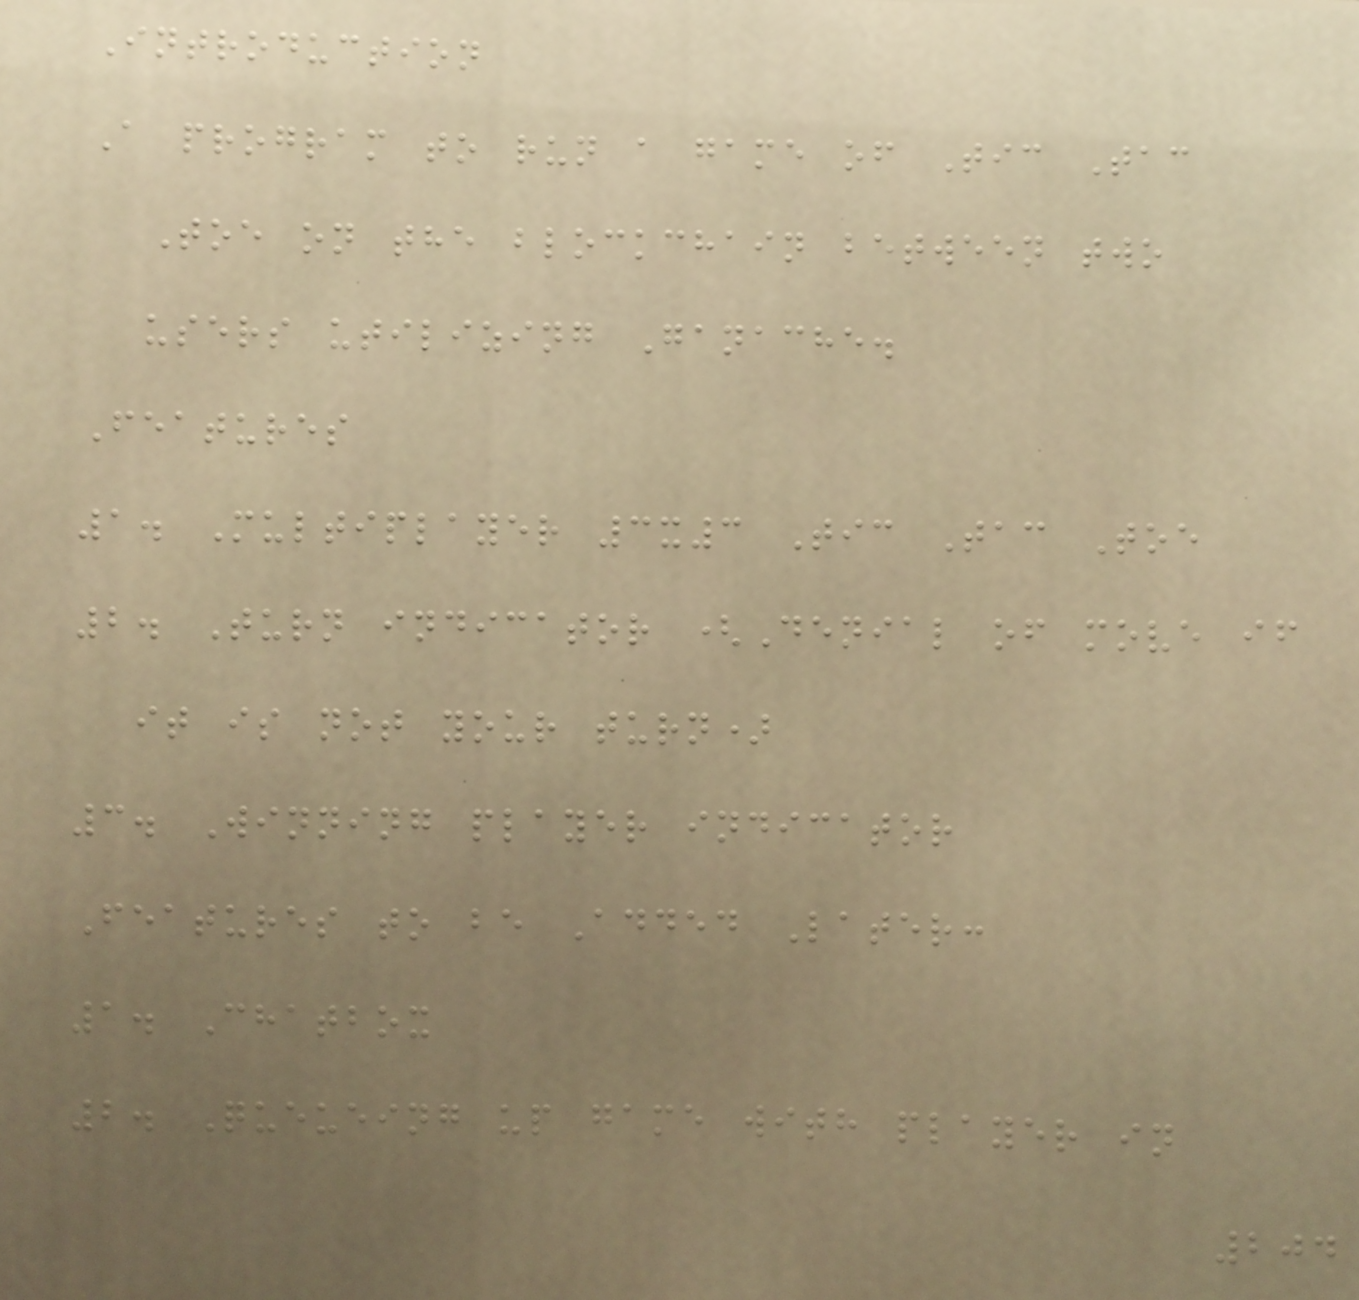Introduction
A program to run a game of Tic Tac
Toe on the blockchain between two
users utilizing Ganache.
Features
1. Multiplayer 3x3 Tic Tac Toe
2. Turn indicator (Denial of move if
it is not your turn)
3. Winning player indicator
Features to be Added Later:
1. Chatbox
2. Queueing up game with player in
204
